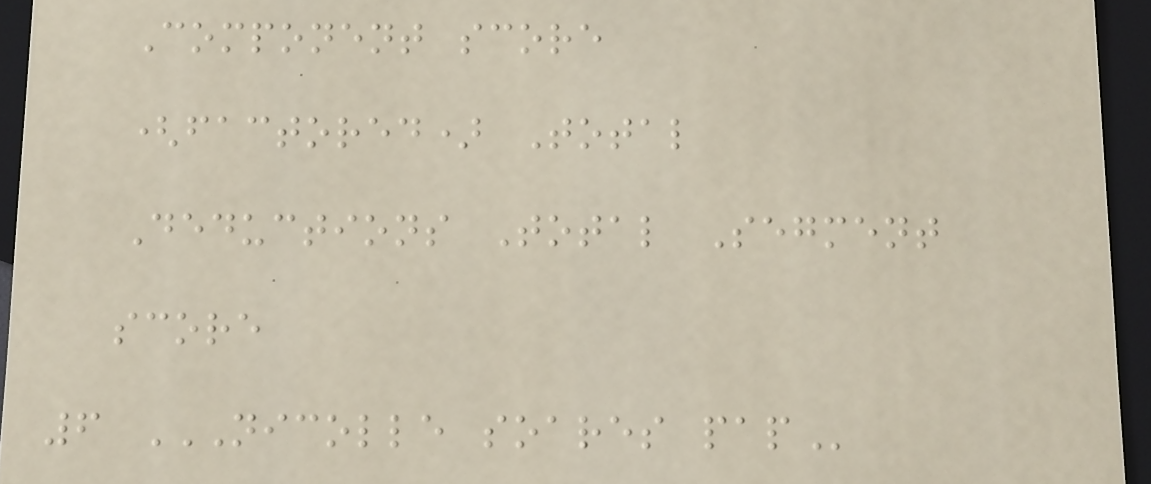Component score
(factored) Total
Deductions Total Segment
score
6 NICOLLE SOARES PAP
